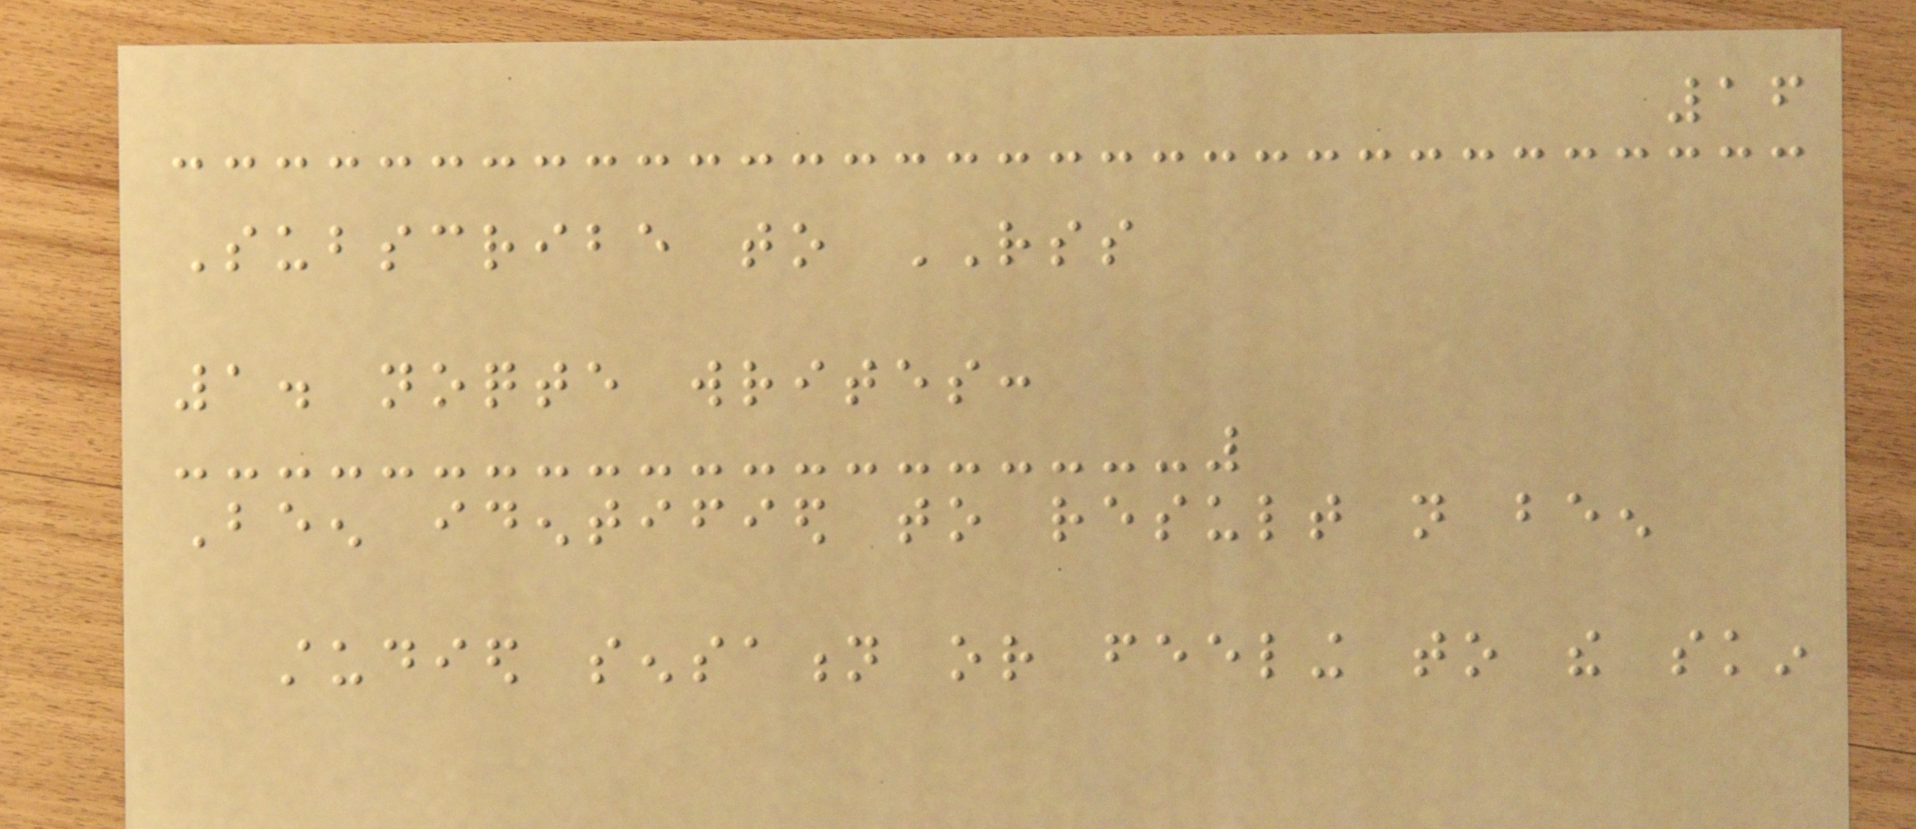16
Subscribe to RSS
1. noqte writes:
Been identified to result not been
studied sensation or feeling to the skin
